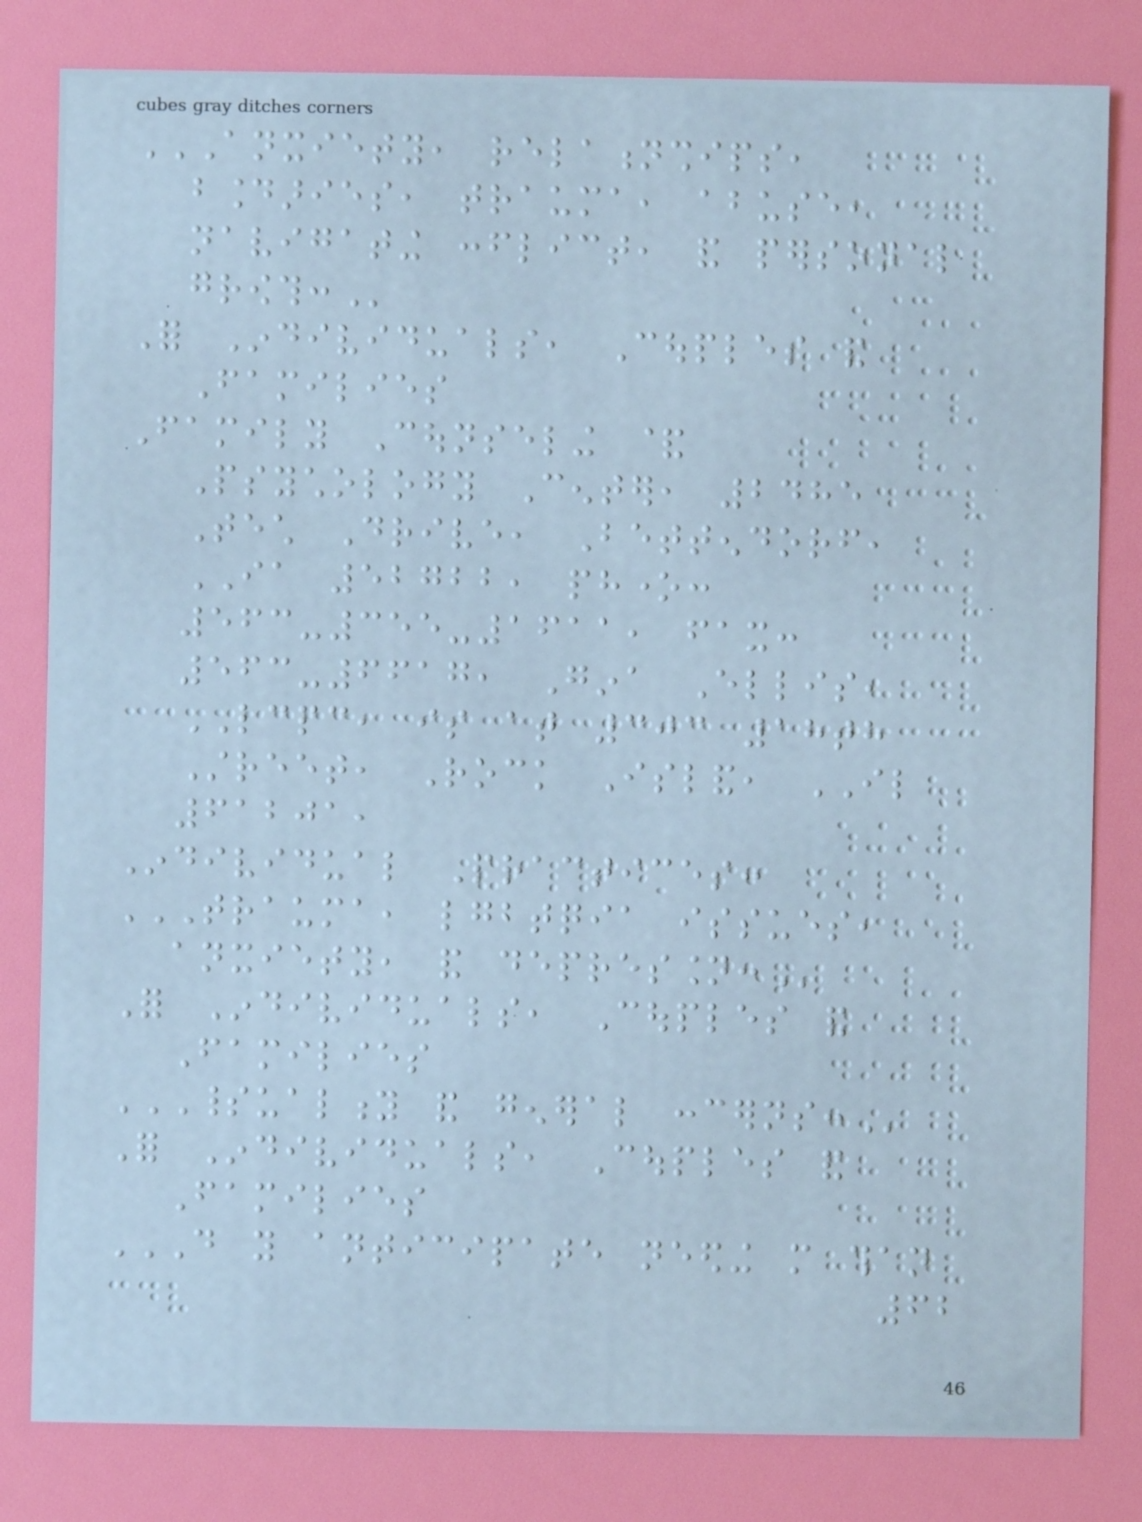ANXIETY, RELATIONSHIPS,
BOUNDARIES, TRAUMA, ABUSE,
NAVIGATING CONFLICT, AND PERSONAL
GROWTH:
For Individuals, Couples and
Families
Family Counseling &
Psychology Center, 2485
Tech Drive, Bettendorf,
IA 52722, phone:
563-355-1611, fax:
563-6617, Gina Ellis,
LCPC, is at 303 18th
Street, Rock Island, IL
61201,
Individual Practices:
TRAUMA, LGBTQIA ISSUES,
ANXIETY, AND DEPRESSION:
For Individuals, Couples and
Families
SPIRITUALITY AND GENERAL CONCERNS:
For Individuals, Couples and
Families
DO YOU ANTICIPATE NEEDING MORE THAN
62
